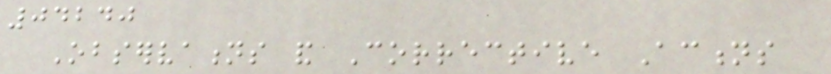04240
Observations and Corrective Actions
